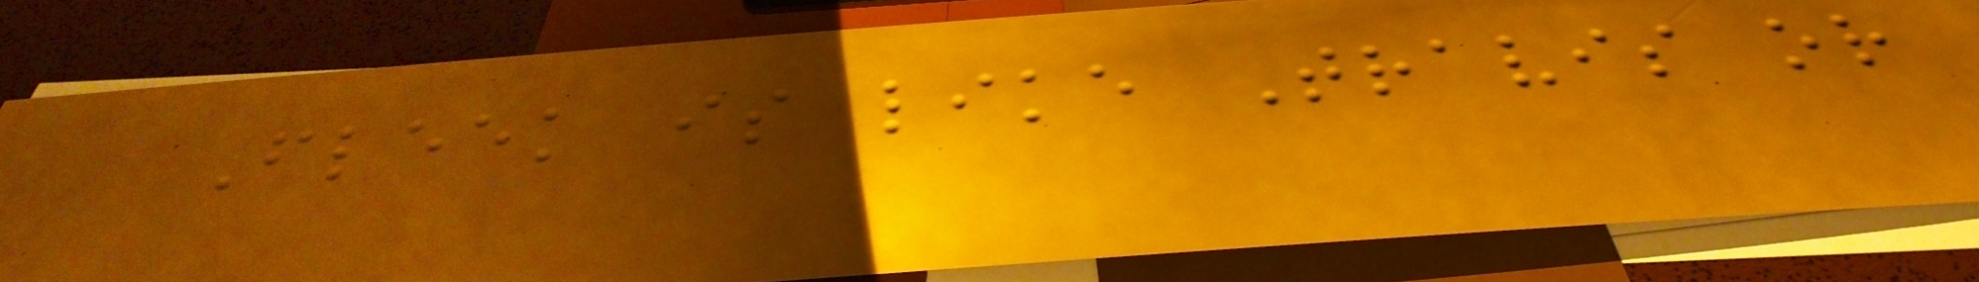Fleek is like Travis or
